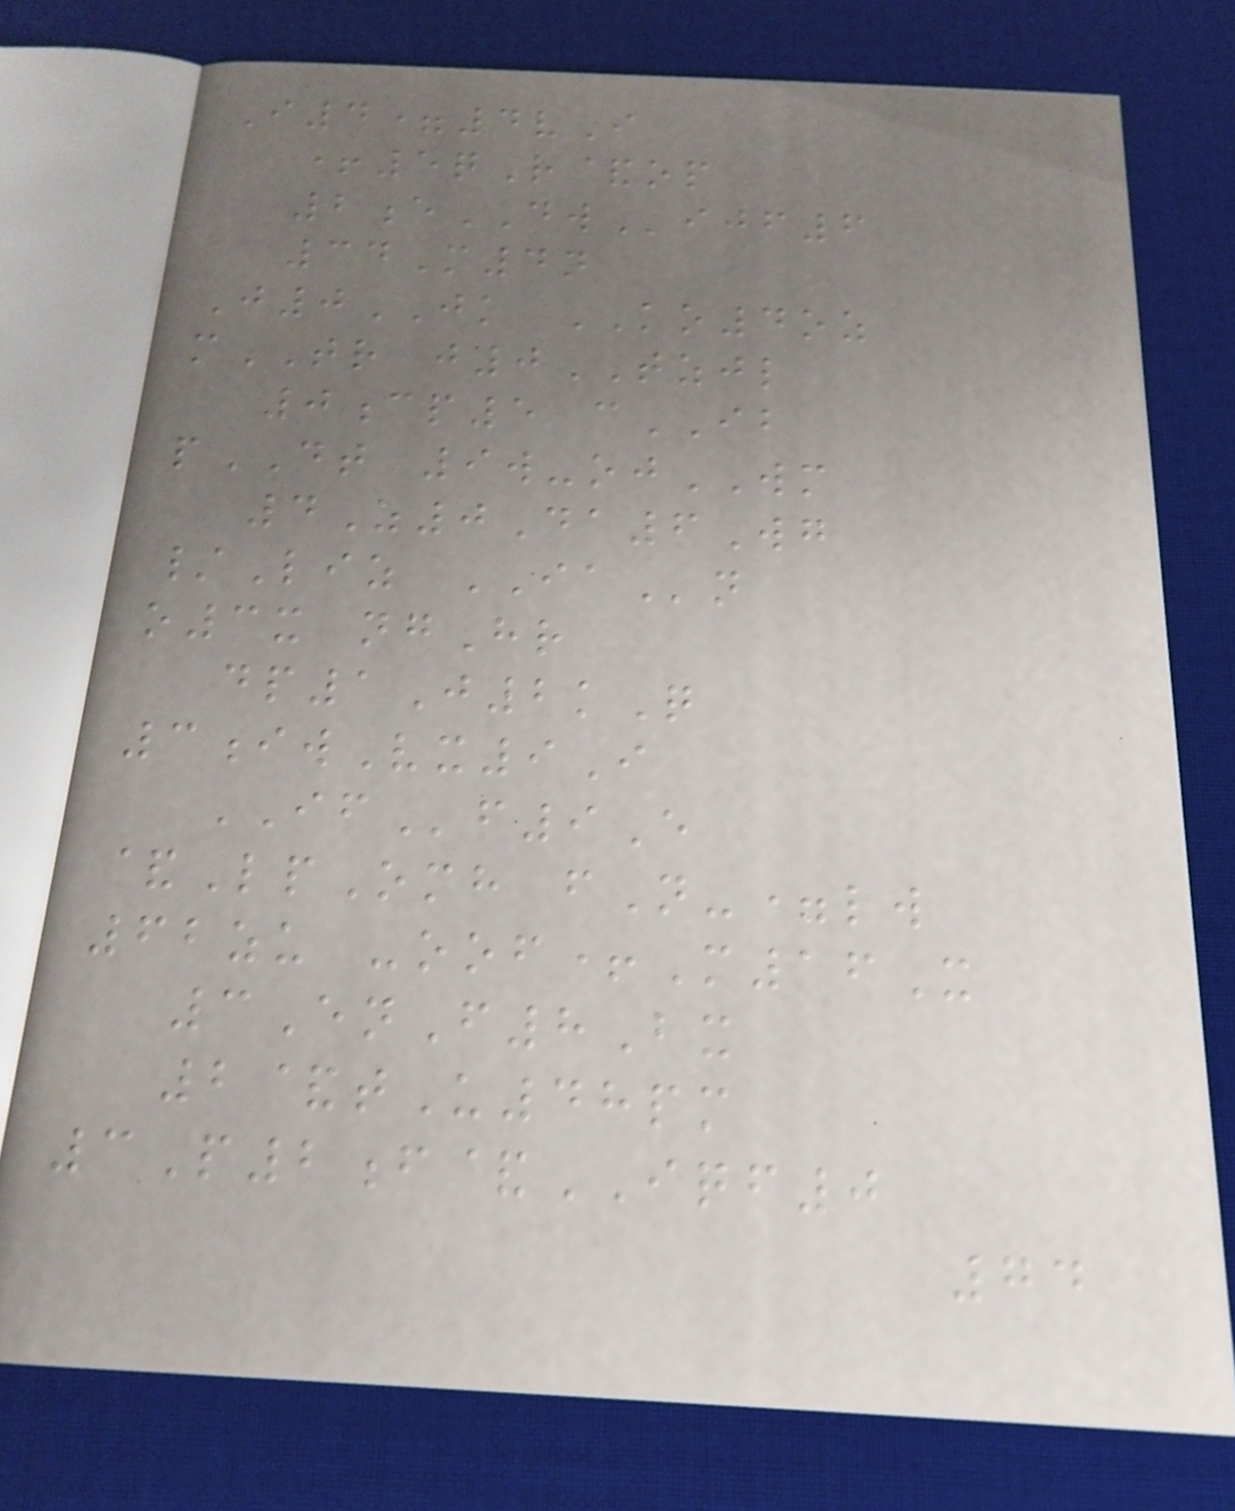I4=4vI
+5qR&op
2eDWijf6
34M4n
J0JK KO4oz
mTR j0TZJL
0cp5 cIB
pDT 9w-ojWM
4Z0Da6Wg
/Liz IAn
o3x ngHr
dp1J2kQ
3iwVx9I
IFf9E
&LpOmh fN-=lw
62zu -oof+M16X
3EnF8Bx
2&tU48pm
3P2f&IQF0
74
